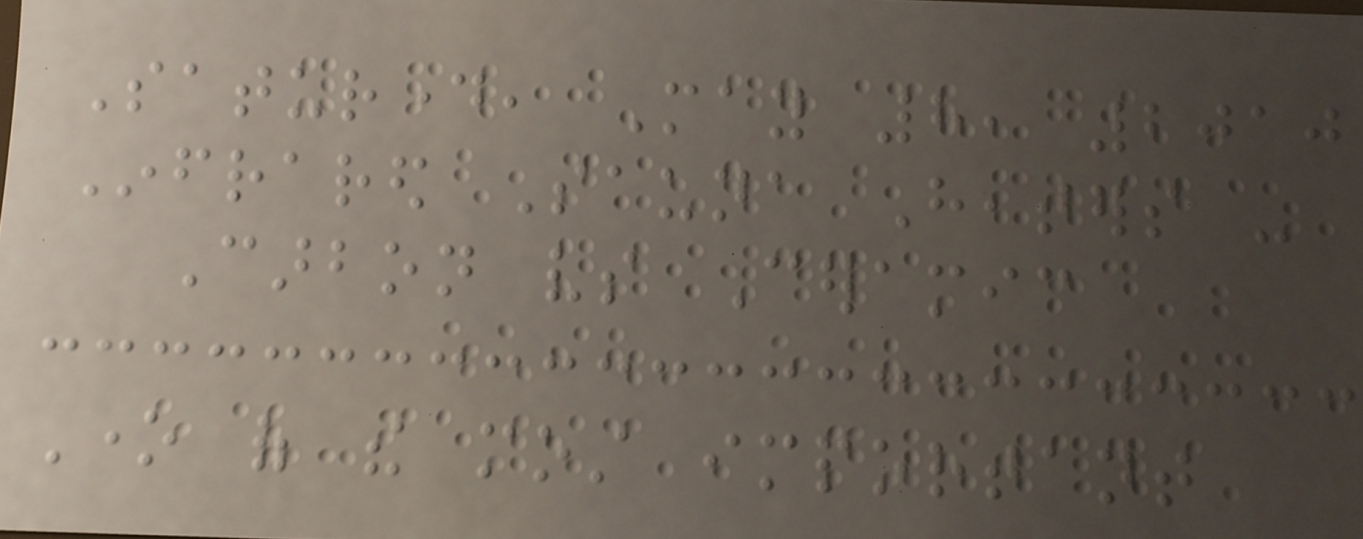Saturday, May 8, 2010
Infrared Sauna Heaters -
Carbon vs Ceramic
One of the most important
